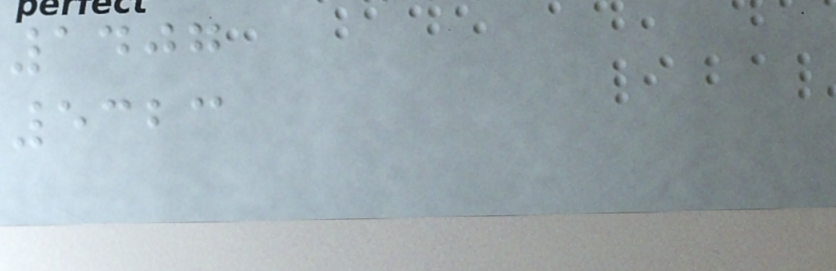1407
5323
